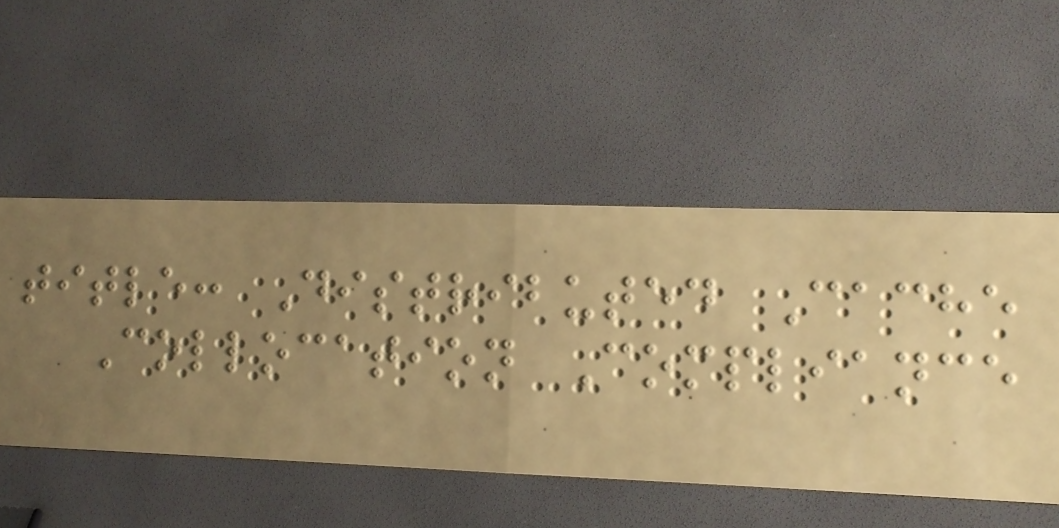title: Distributed Cache
Collocation Compliance
